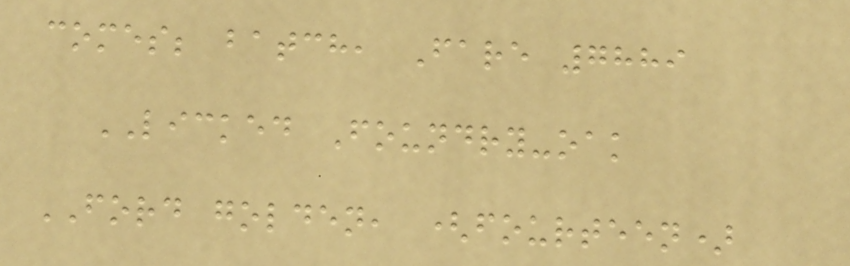comes; batch, Fare 7889
LICKED Foundry-oak
FORD golden, (fourteen)
